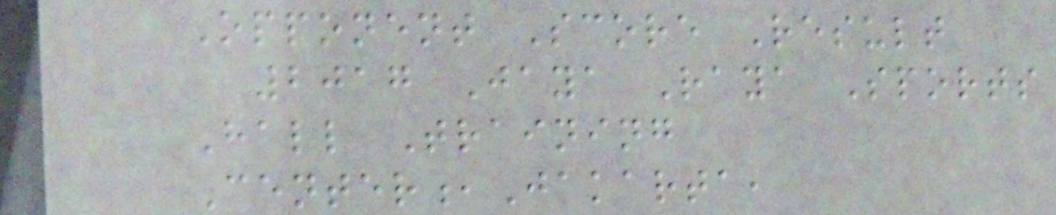Opponent Score Result
2017 Jaya Raya Sports
Hall Training
Center,Jakarta,
